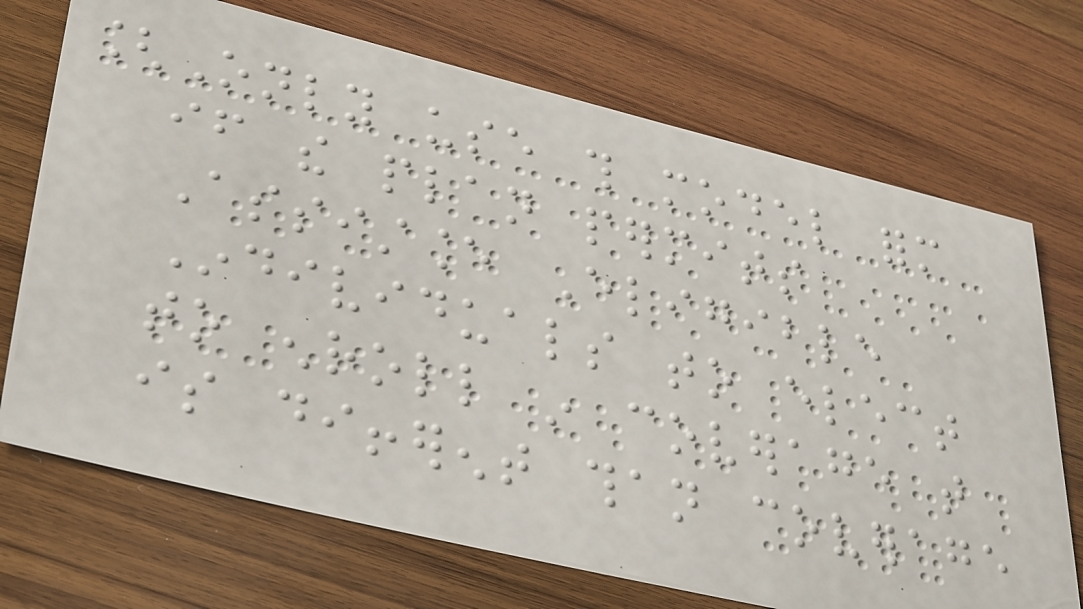[Only use this model form
if the plan permits
Assistance Eligible
Individuals to elect
to enroll in coverage that
is different than coverage
